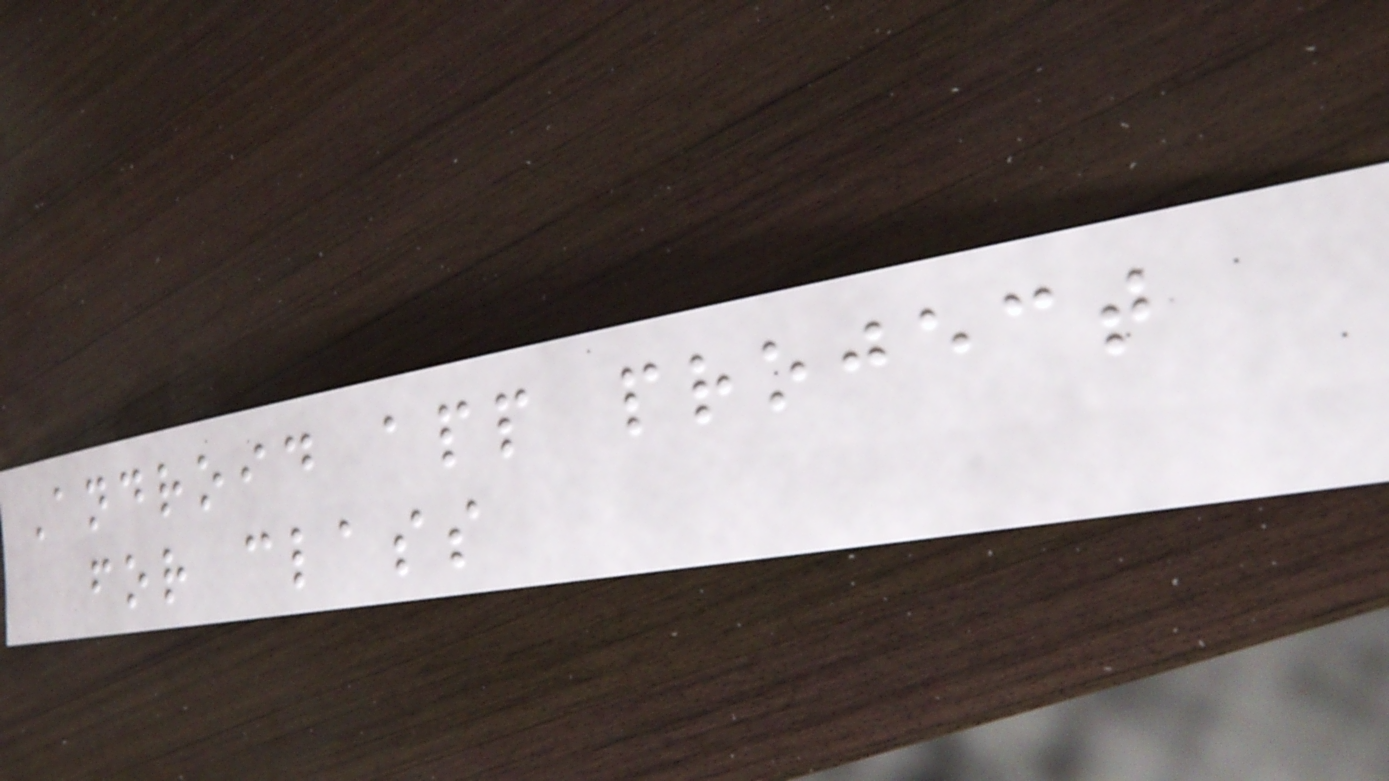Android app project
for class
